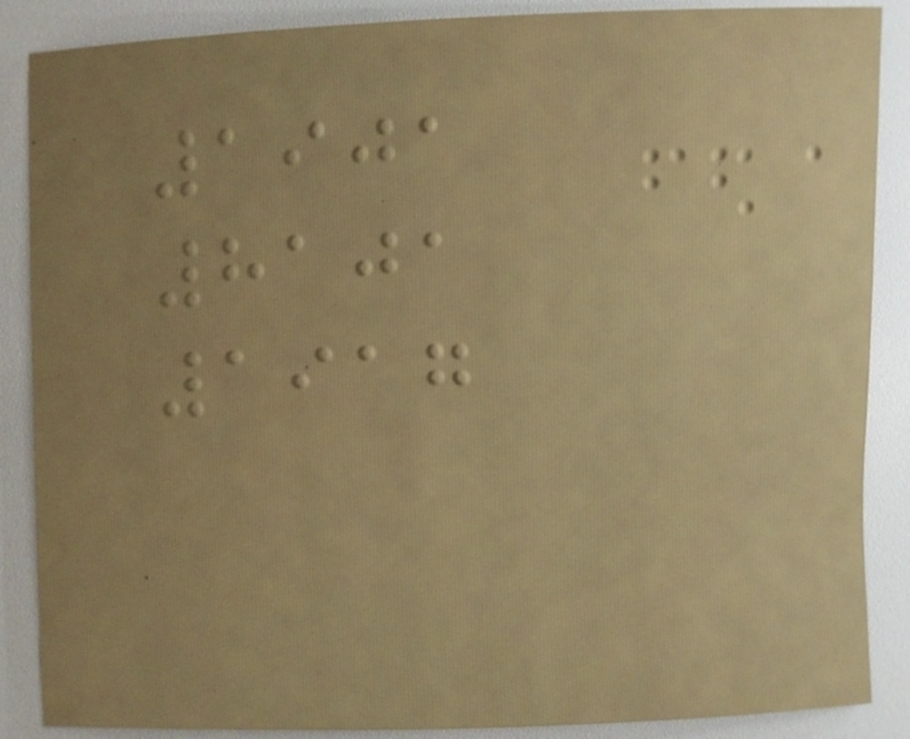1901
8101
1917
